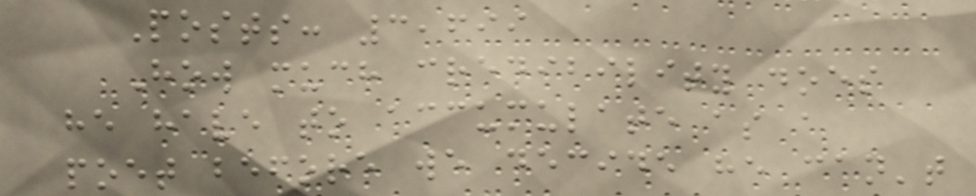Posts: 3,699
How much credibility does
he have to accumulate as a
poet before we decide he can't
